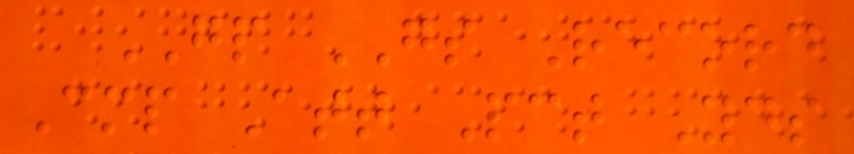GP GS Record
Cmp Att Pct Yds
